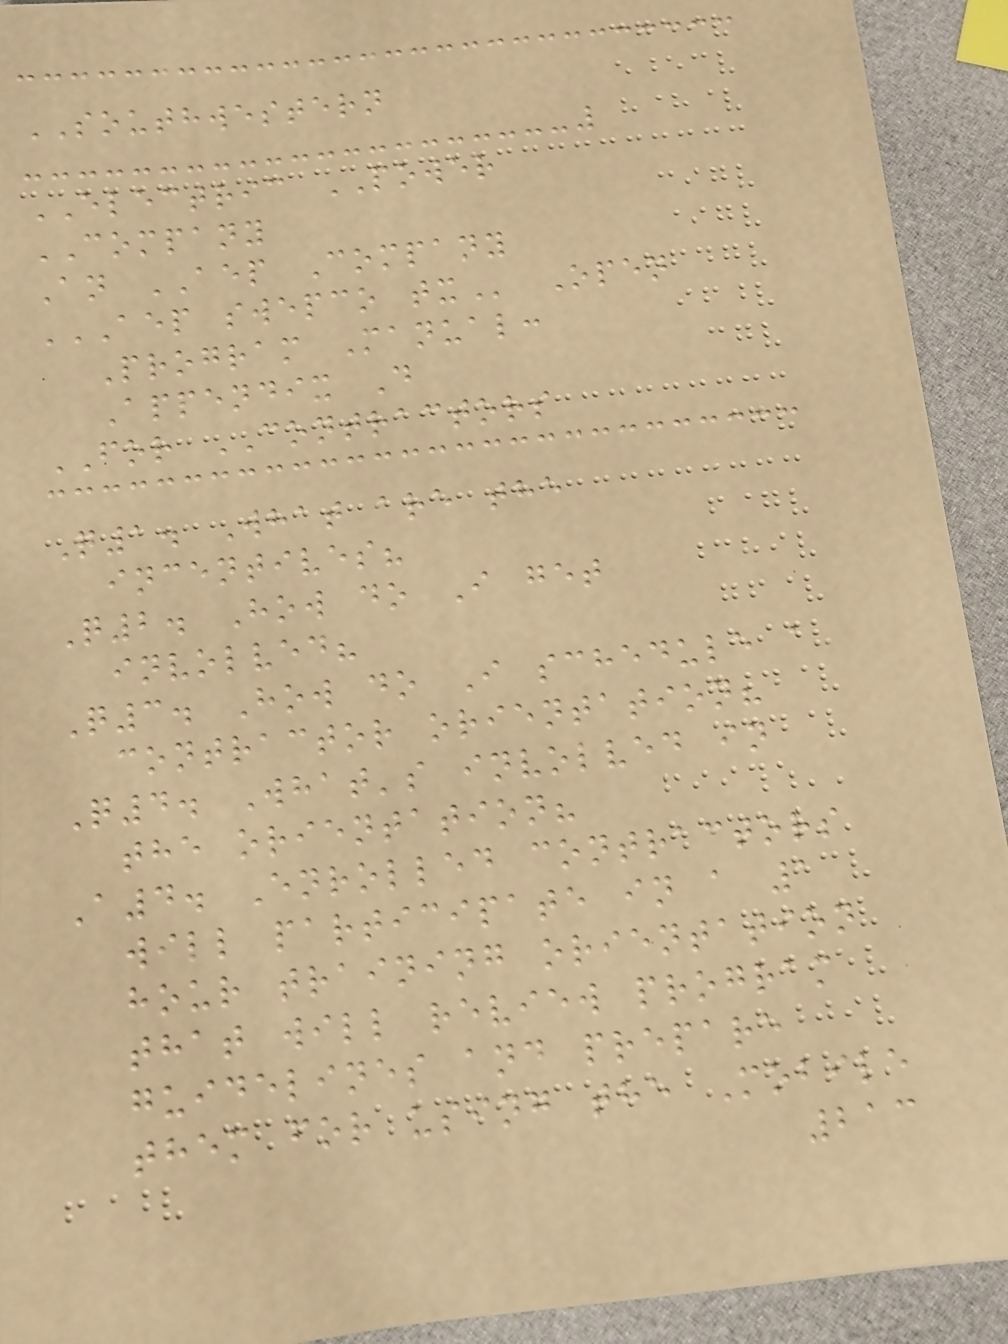SOUTHWESTERN
ELECTRIC POWER
COMPANY
An AEP Company
AEP SWEPCO TX Open
Program Manual:
Appendix D
FOR CONTRACTORS
Q1. What are the
incentives?
Q2. How do I get
involved?
Q3. How do I schedule a
contractor orientation?
Q4. What's involved in
the orientation?
A4. Enrolled contractors
will participate in a 1
hour training orientation
that will review program
guidelines and prepare
them for using the Mobile
213
